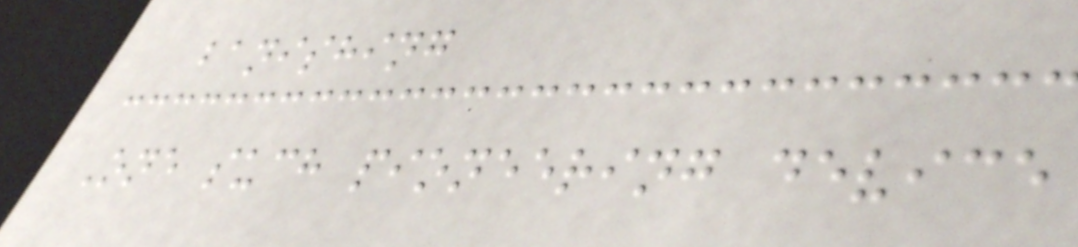banishing
One such pioneering device
